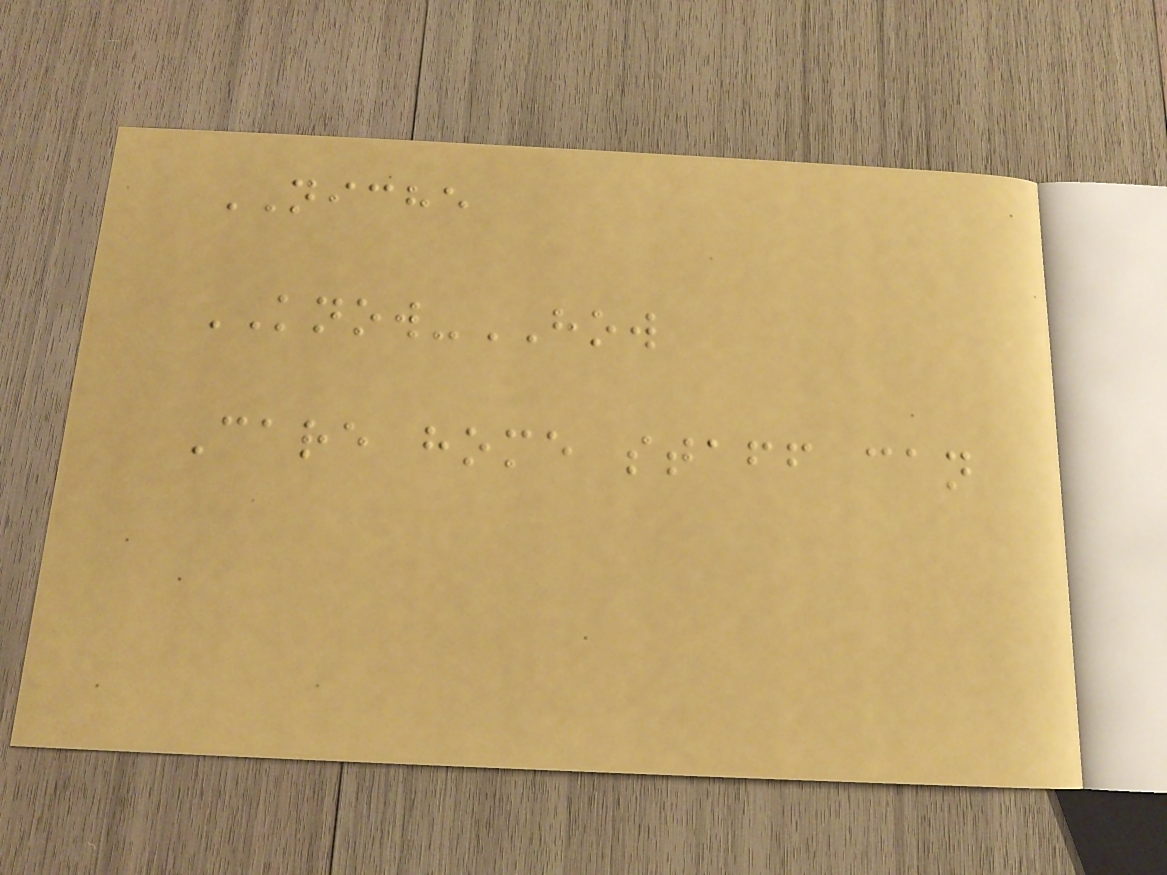NICHE
KNOW-HOW
Care home staff can
